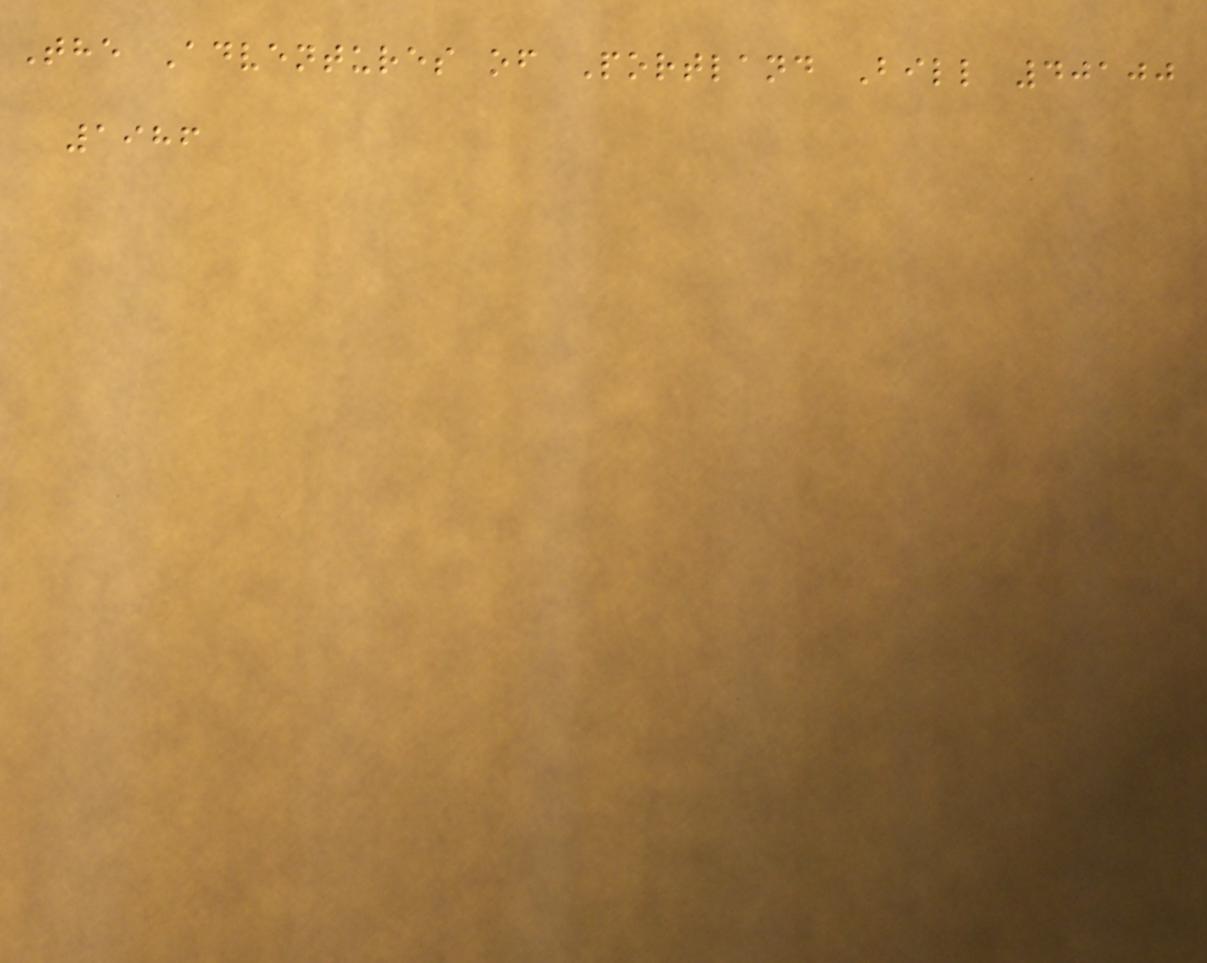The Adventures of Portland Bill 40100
1986
